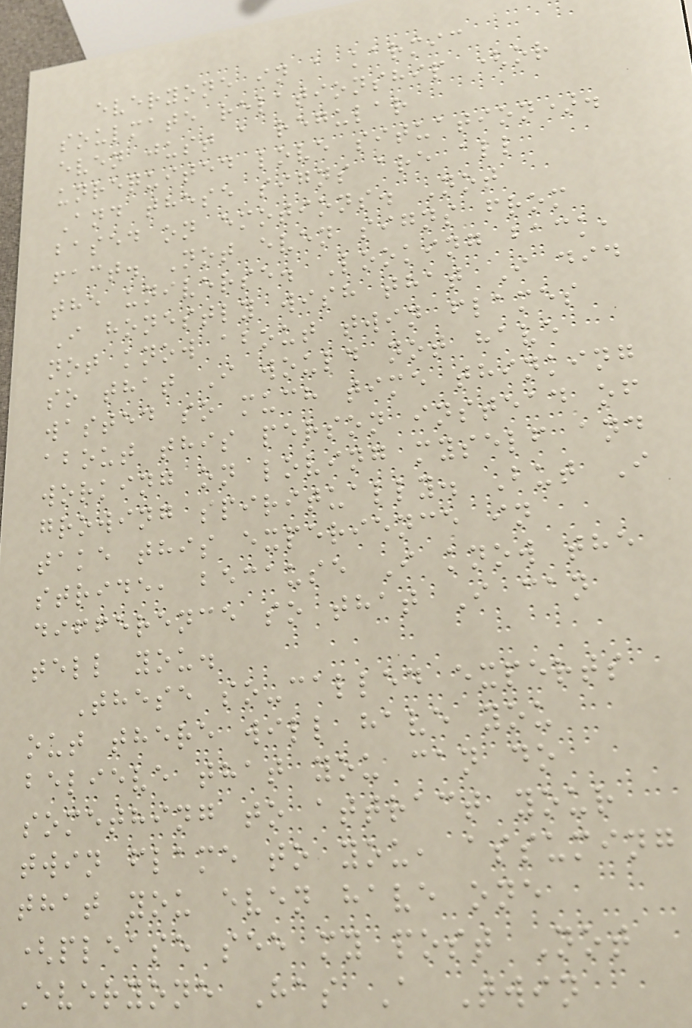everyone in a karmic
soulmate relationship (or
even just a regular
unrequited love situation).
And these signs are all
based on emotions. Not
fact. Not even signs from
the universe. Looking back,
I honestly wish that I did
not know about twin flames
so that I would not have
wasted so much time thinking
about this person instead of
working on loving myself and
growing spiritually. But I
take this experience in
stride, because I know the
difference so that I can
tell you.
These so-called experts
out there will have you
believe that you can do
something to attract your
twin flame to you, assuming
that you even have one
(please see my post Not
Everyone Has A Twin
